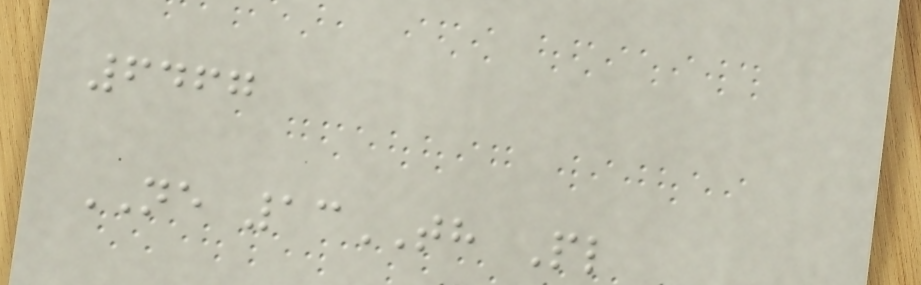6467
NE 13TH Pl
